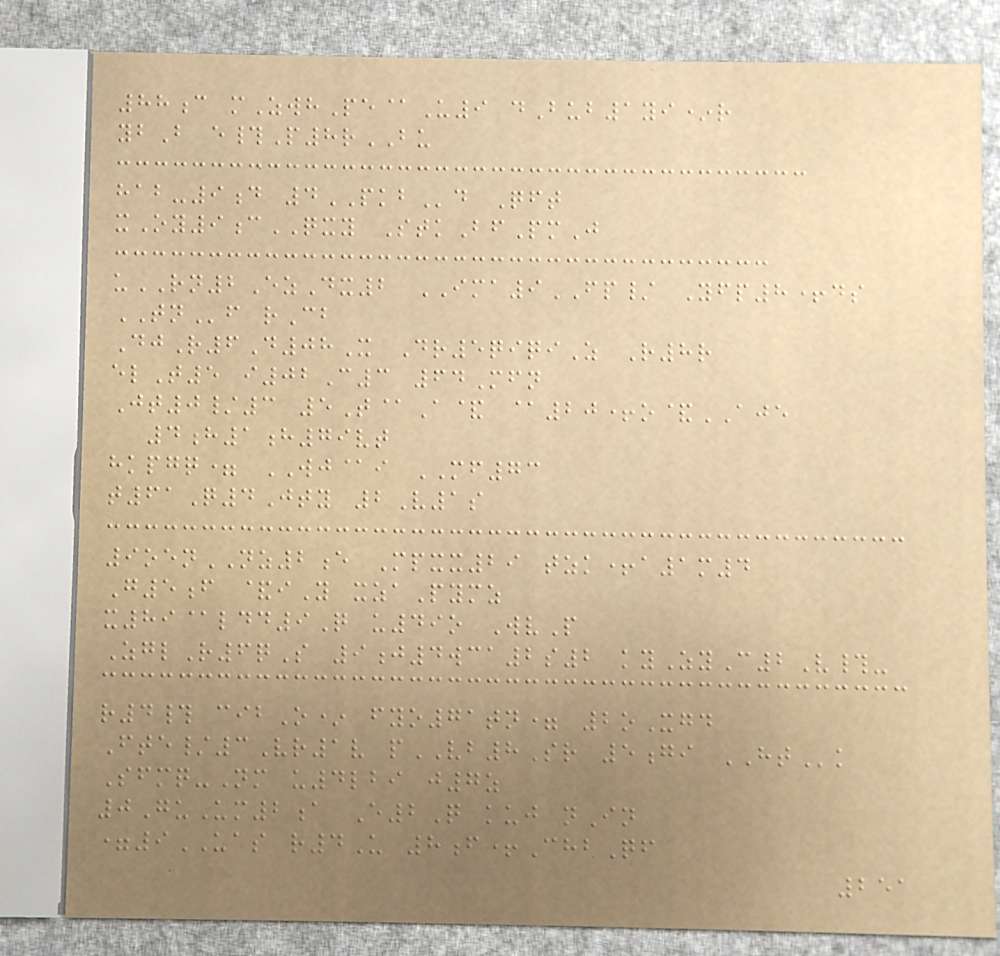88c mZwhPe@U9 dBub1yi*r
ybB e#P8rBU
hab-9d 4PKBd Qft
xOy9cQXY StkBfPmJ
uRN2EzDx2 IMA9FP/ Yfp8+ds
TNf rCb
DjR6D08X Dr5qiqiZ R8r
elT5 i02C3 64Mfn
Jt0/3 5T@A& @20+o&AJE
4h1h79vt
hkpgq= WJ@i MF73
t61Q4Jty 2V1s
9oenNZ2e Mpxx29 tzk+a1m4
G5f &iY xzaPymz
x89@ldd9Q u49o WvP
ZglR6qS 9j4wca2s2 kyZyC2V#-
r4# cibO* fyo71tn= 2oXgd
Fte/3Vr1v pVB8Sr 5gi HTk
Sfmq-Nm u4lbi j7z
0GuUm2a E2Q kuj nIn
=9UAS r4U 8f+ChbQf
251
